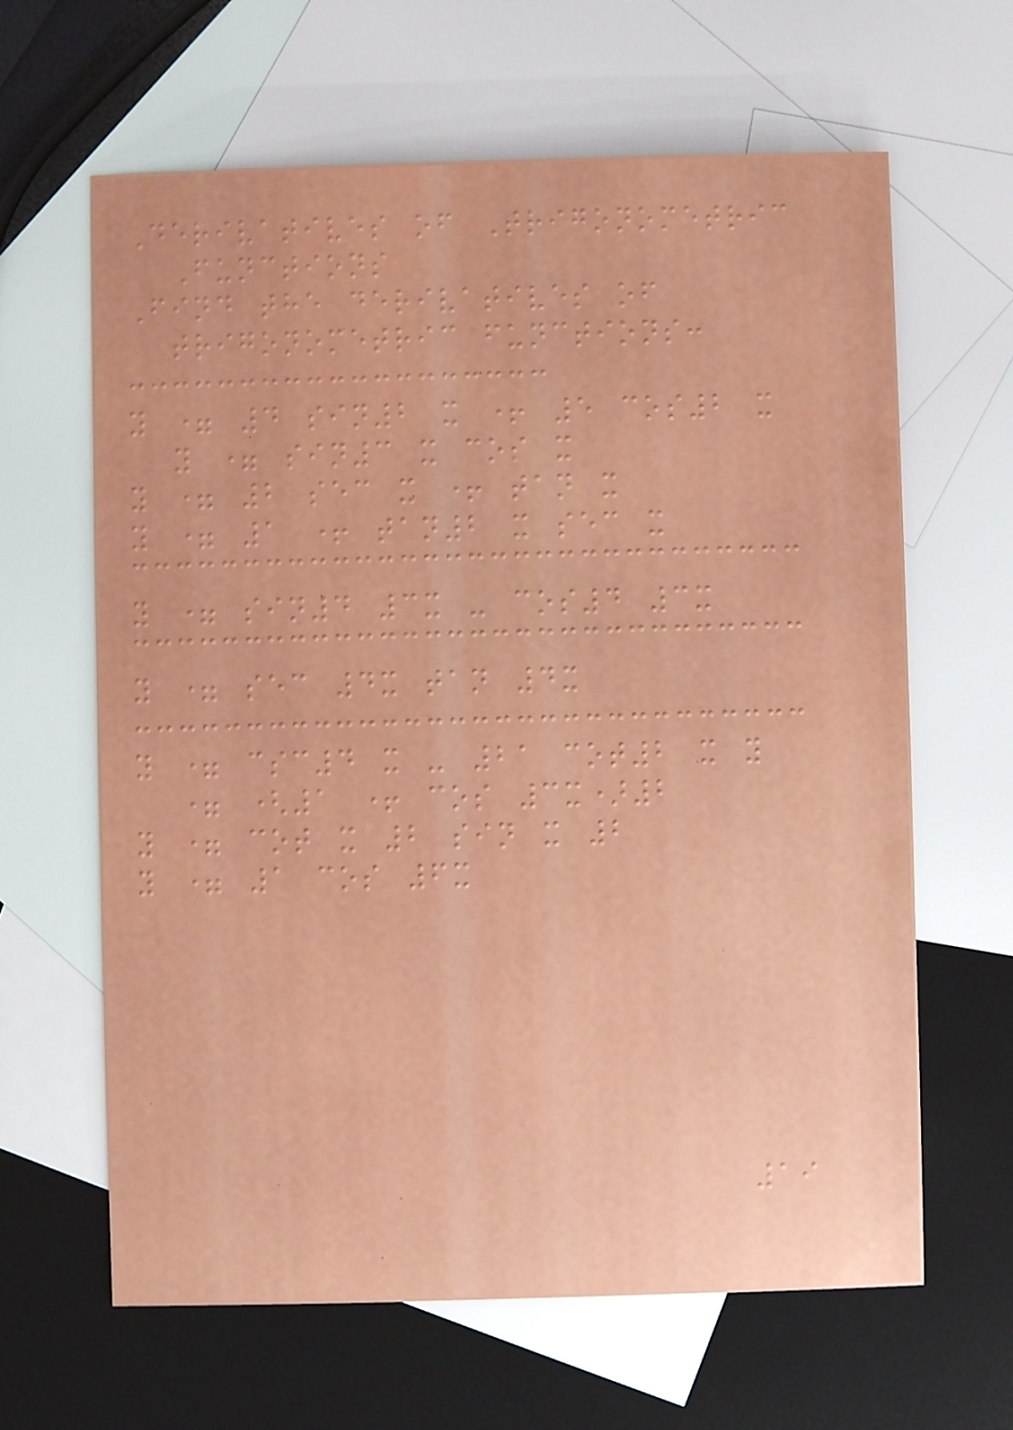Derivatives of Trigonometric
Functions
Find the derivatives of
trigonometric functions:
y = 4 sin2 x + 5 cos2 x
y = sin3 x cos x
y = 2 sec x + tan x
y = 1 + tan2 x sec x
y = sin4 3x - cos4 3x
y = sec 4x tan 4x
y = csc4 x - 21 cot2 x y
= (1 + cos 3x)2
y = cot x 2 sin x 2
y = 1 cos 6x
19
